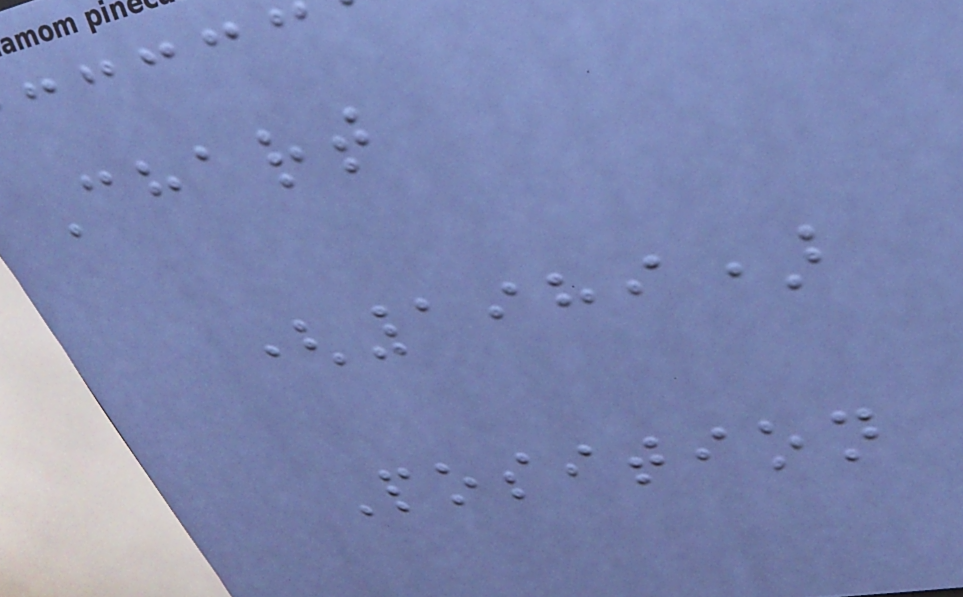Chart
(1989)
Position
